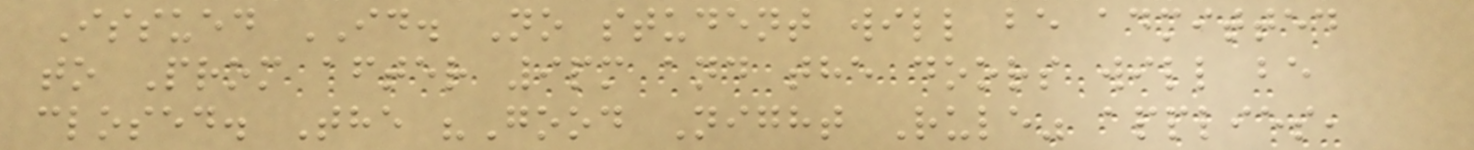Issued ID. No student will be admitted
to Prom after 9pm and the doors will be
closed. The "Good Night Rule" applies,
